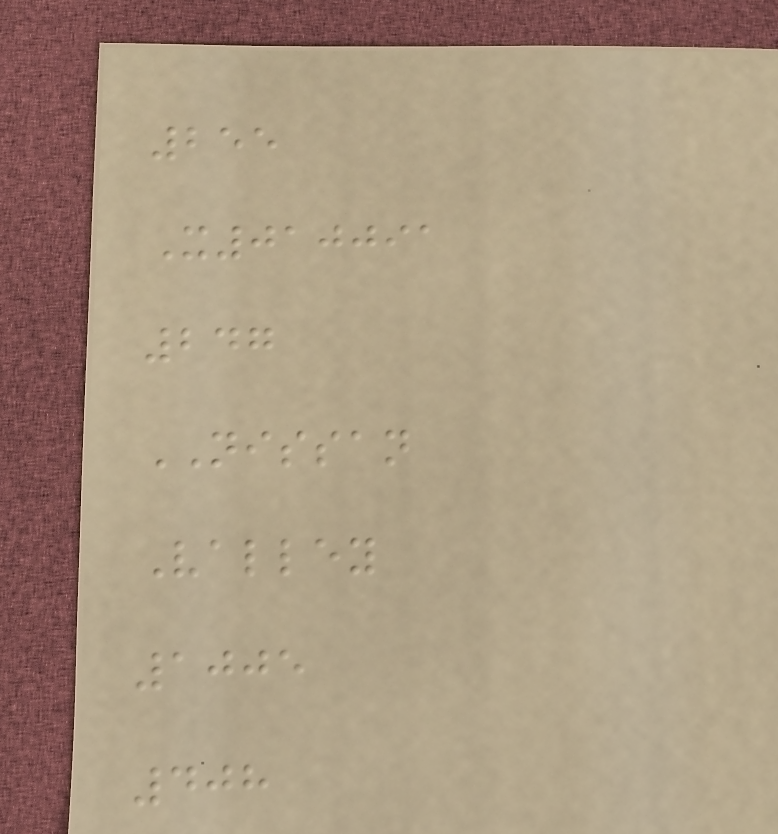255
X010091
247
NISSAN
Valley
1005
408
